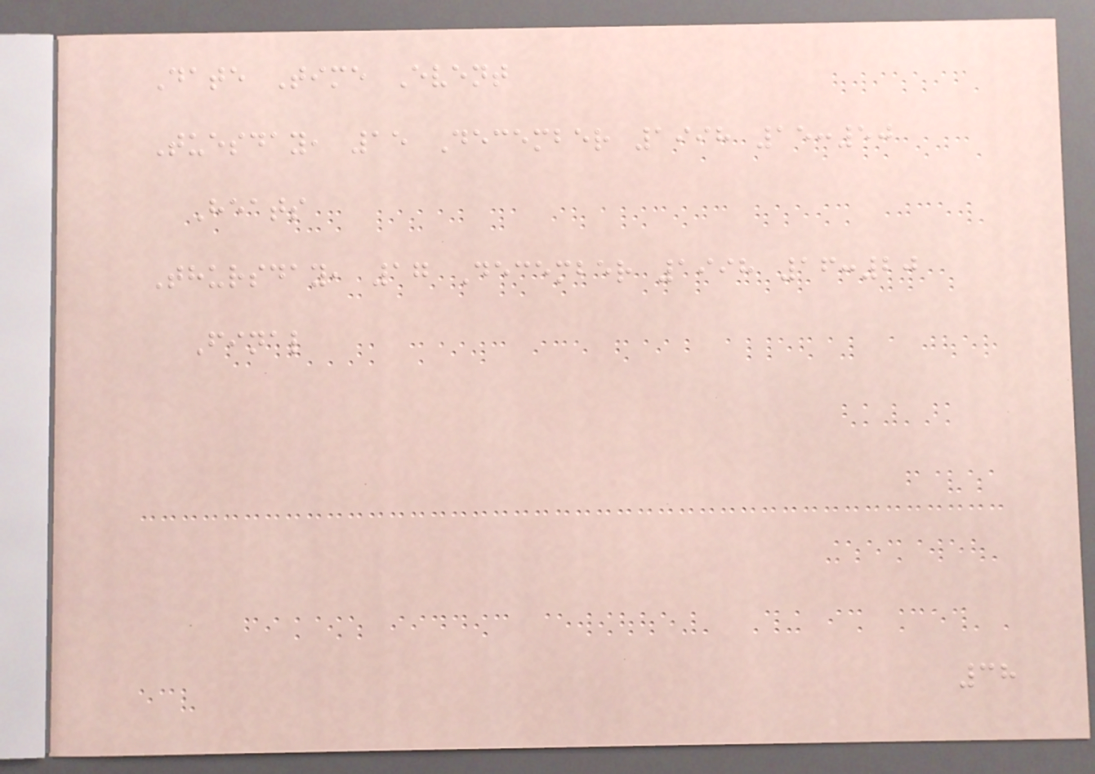Date Time Event
Tuesday, 15 December 1998 15:50
Heats
Thursday, 17 December 1998 16:20
Final
38
